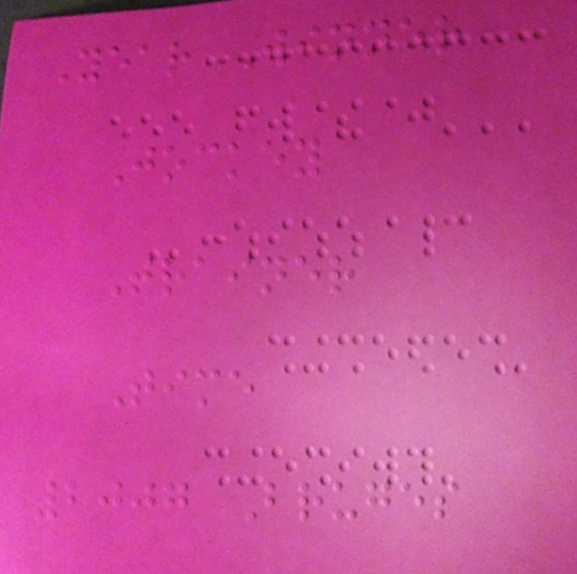Year Winner
Jockey
Trainer
Time
2007 Bruges
